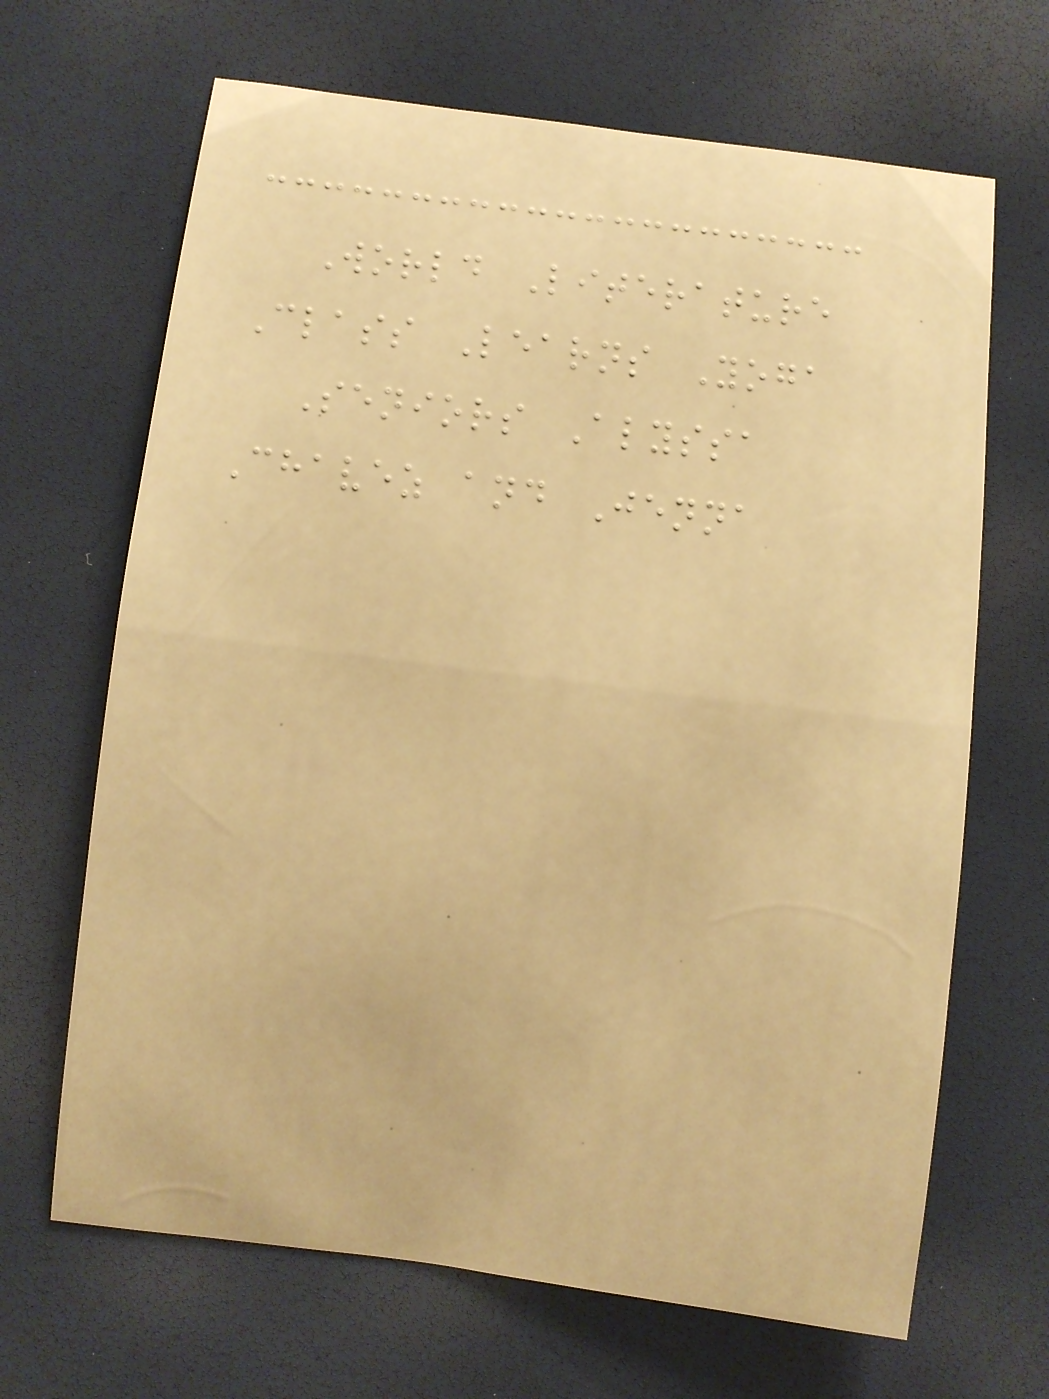World Literature
Class Learns Yoga
Seniors Alyssa
Chavez and Jenna
